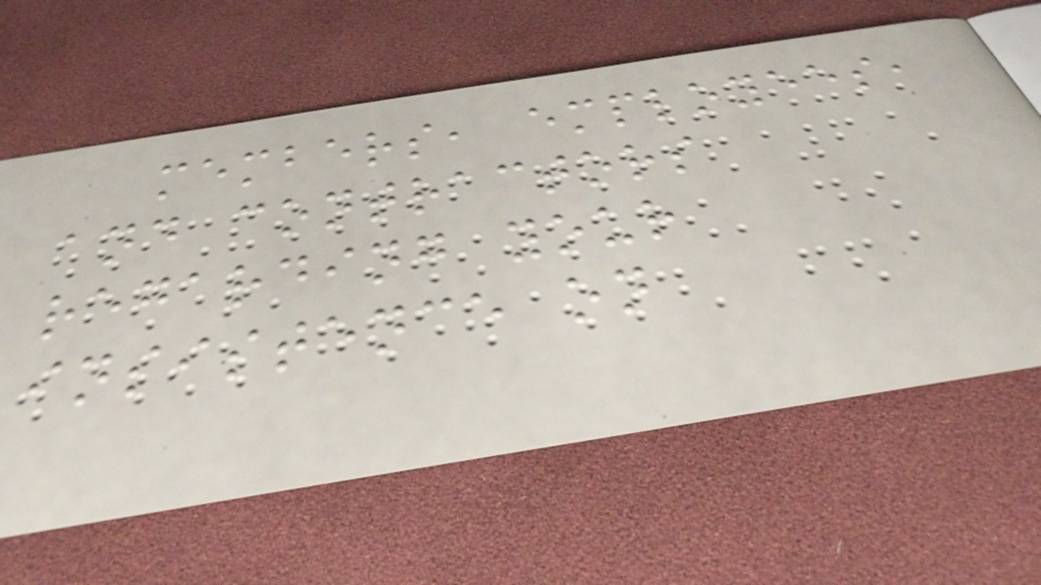members, employees,
and contractors
regarding your
insistence on
